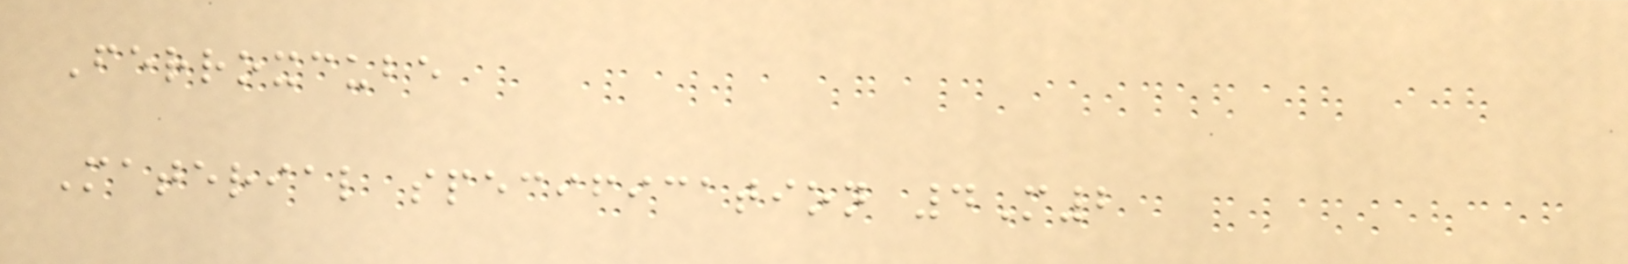Ferroxcube
Material specification 4M2
